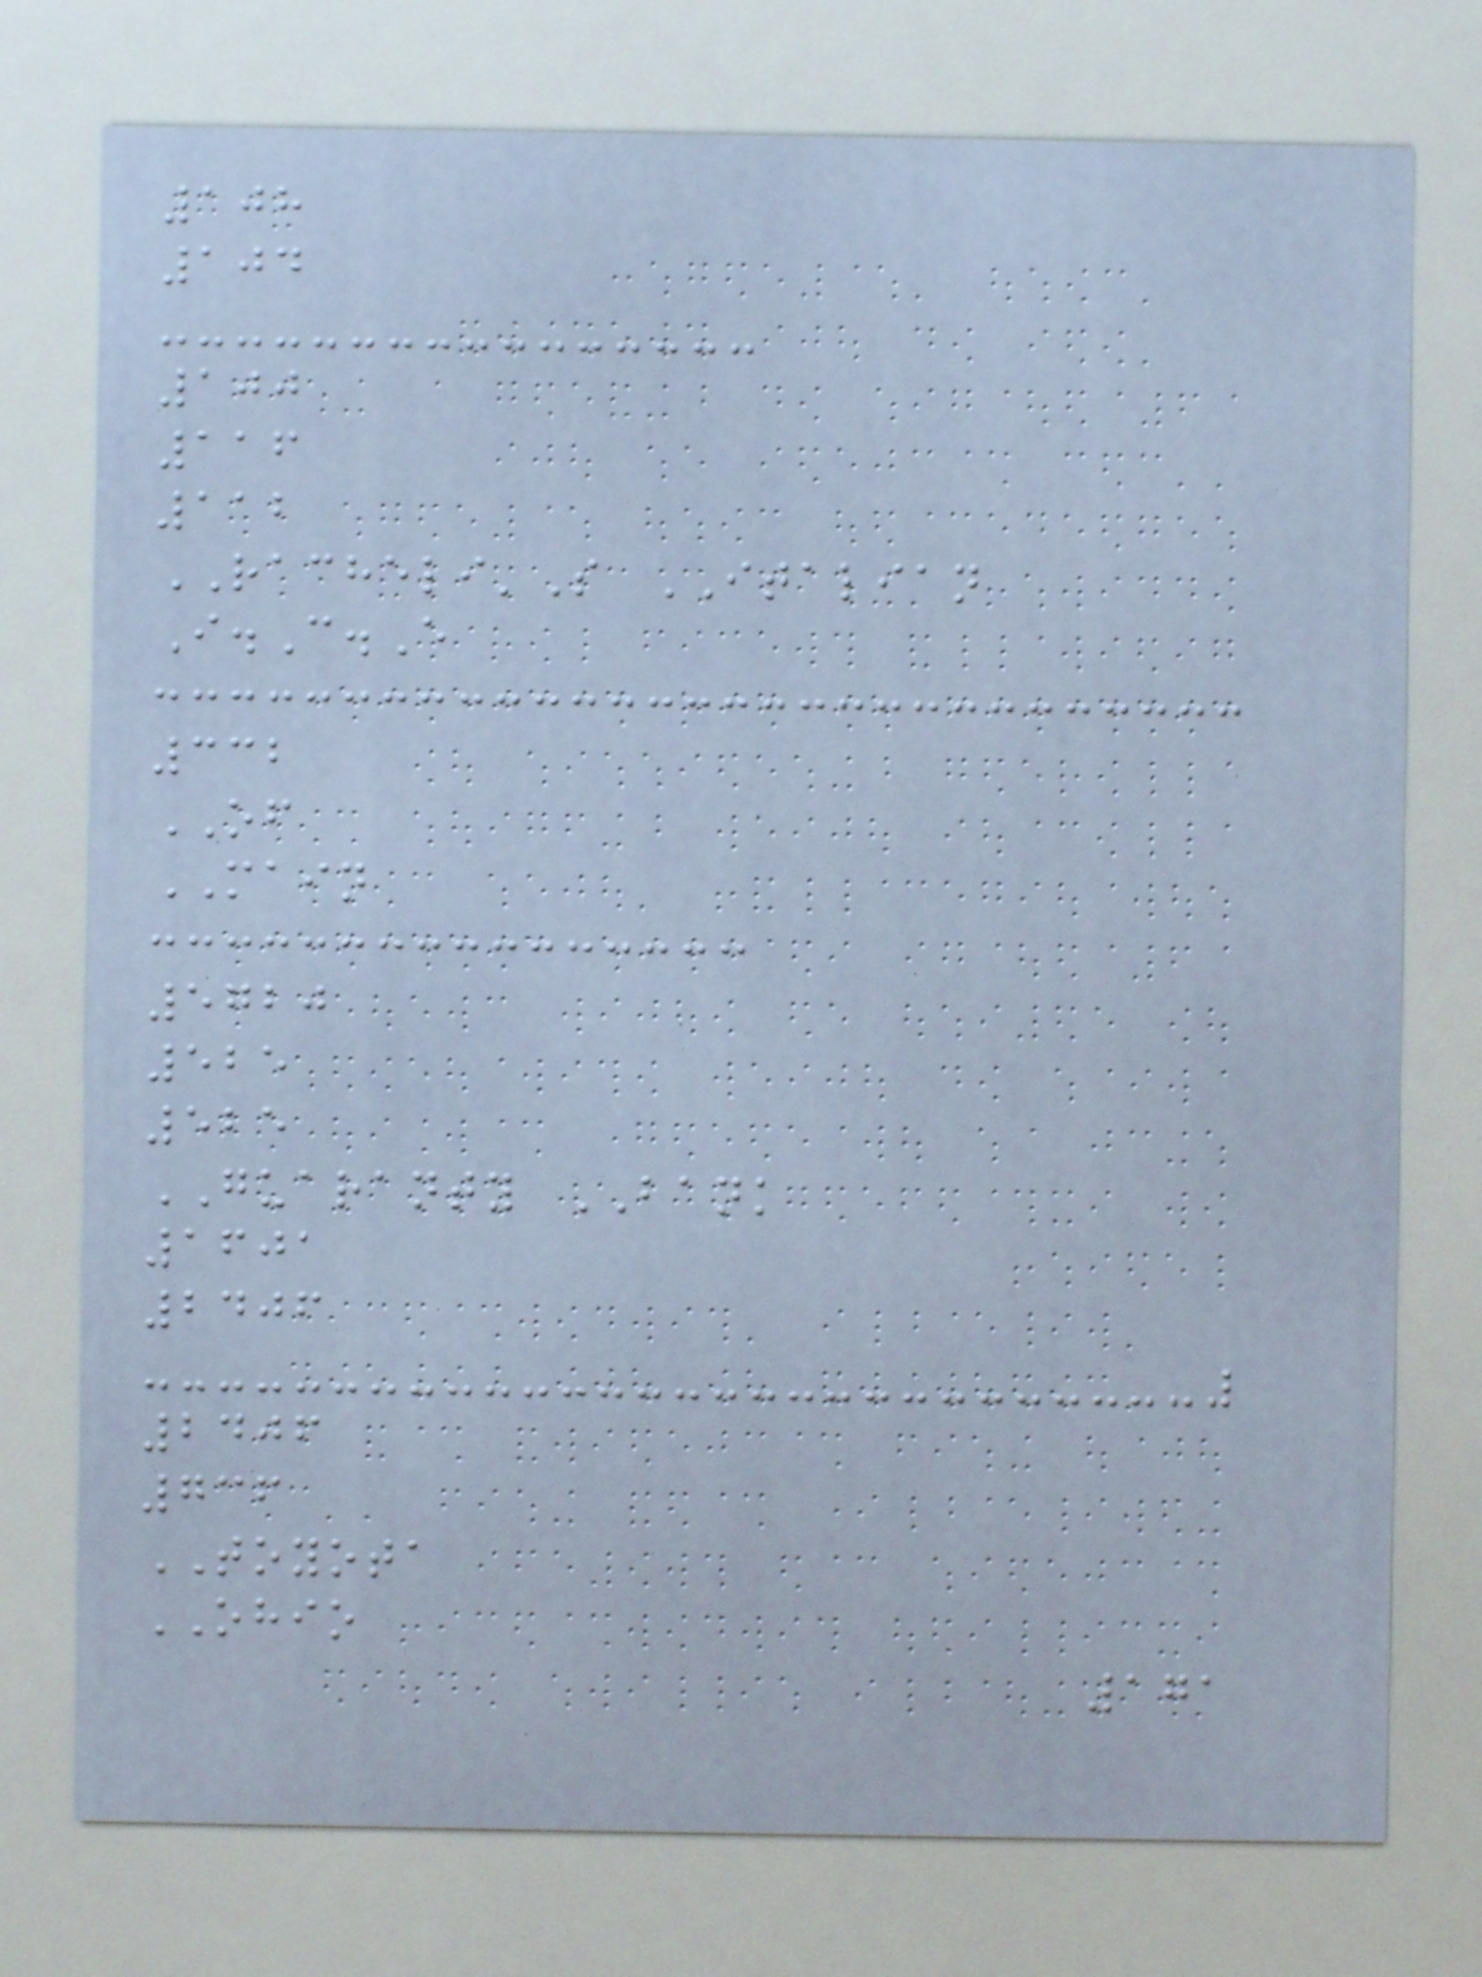108
104
100
116
112
RACHELI'S ITALIAN
I.C.E
332
OF
MAIN
5720
525
525
GUARANTY BANK
1601
2406
2406
736
TOYOTA
OHIO
171
